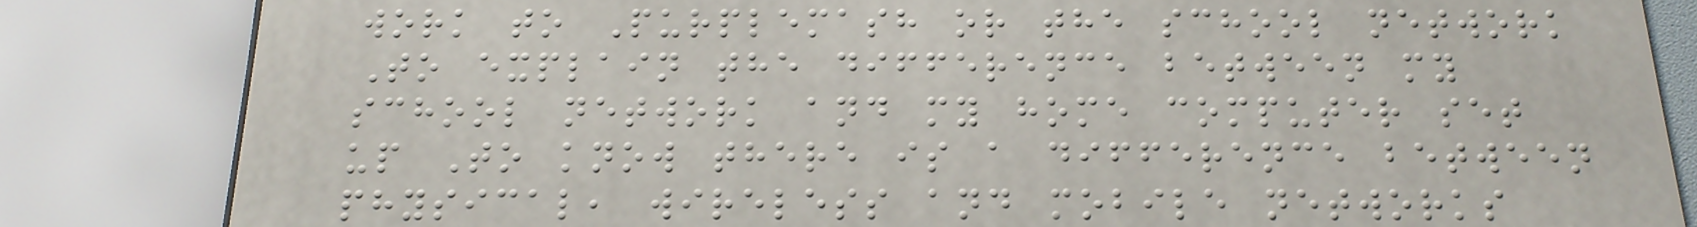work to Purplemash or the school network
To explain the difference between my
school network and my home computer set
up To know there is a difference between
physical, wireless and mobile networks
